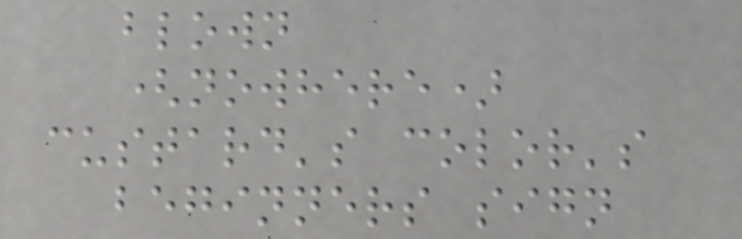blown
(nowhere)
custard's color's
beginners sign
